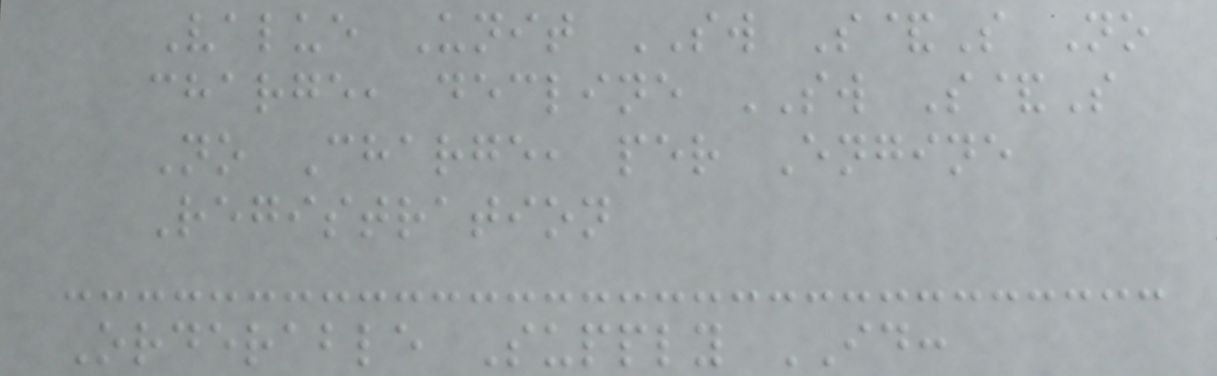Value Unit SW S&S No
charge, decline SW S&S
No Charge, per Engine
Registration
Orderable Supply ID:
